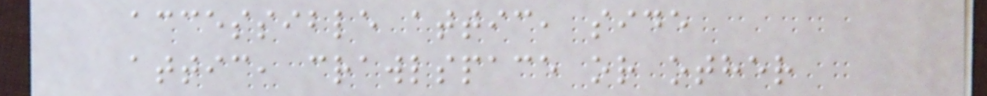accessible attic, side
attic, crawlspace or other
